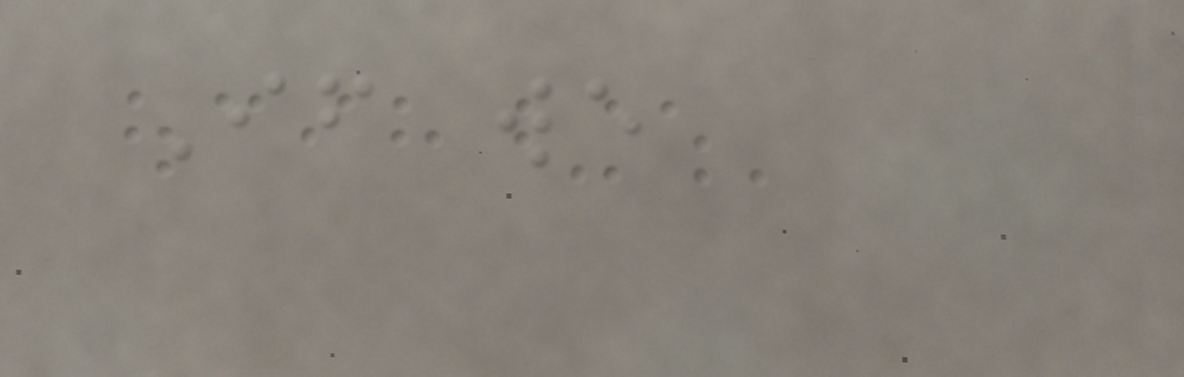If we
